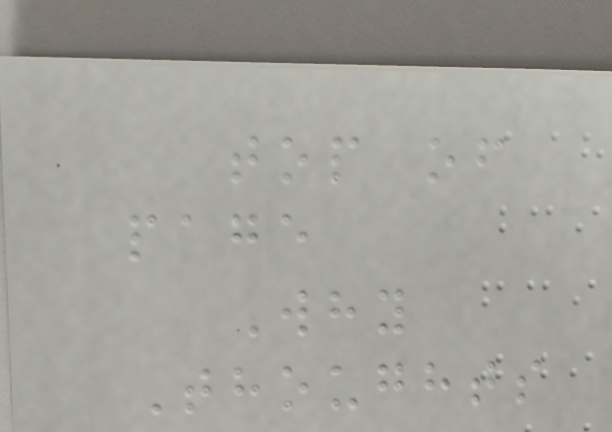top of
page
Why
Thoughts
